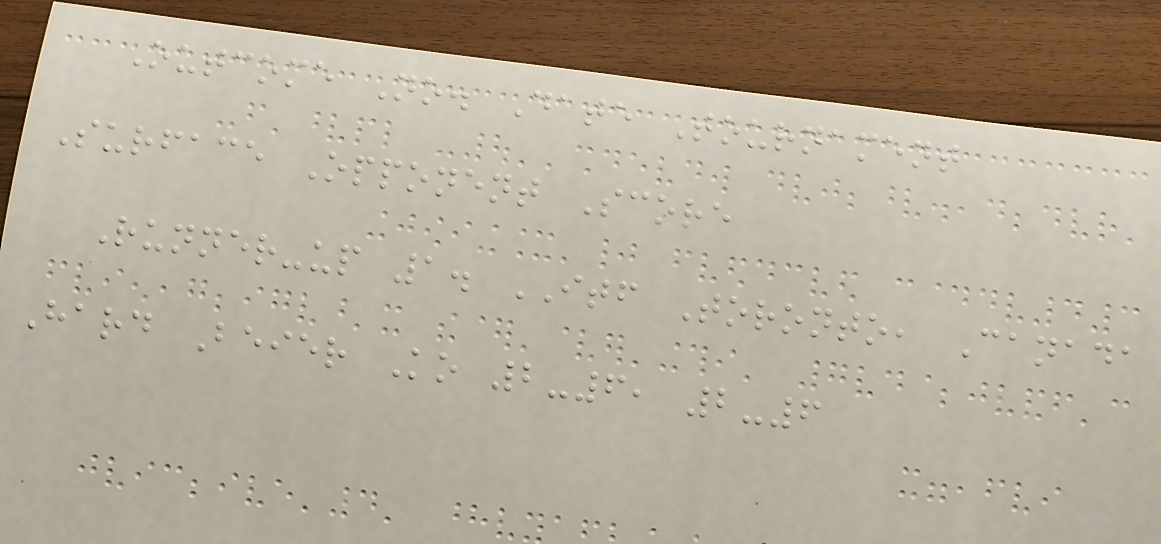Outcome No. Date Tournament
Surface Opponent Score
Runner-up 1. ITF Toronto, Canada
Hard Beier Ko 2-6, 2-6
